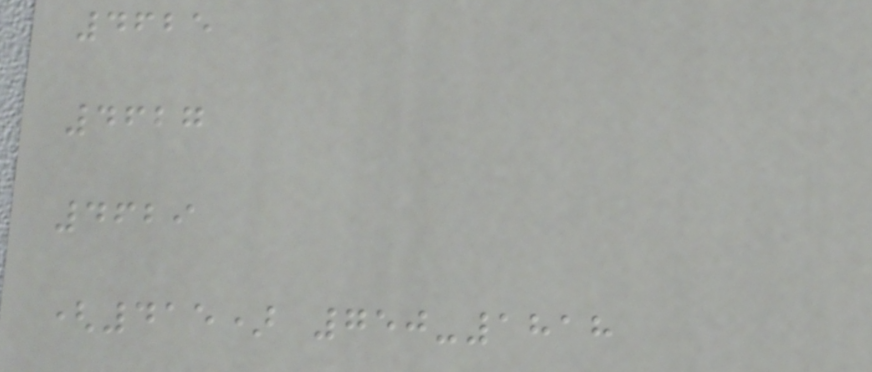4625
4627
4629
(415) 750-1818
